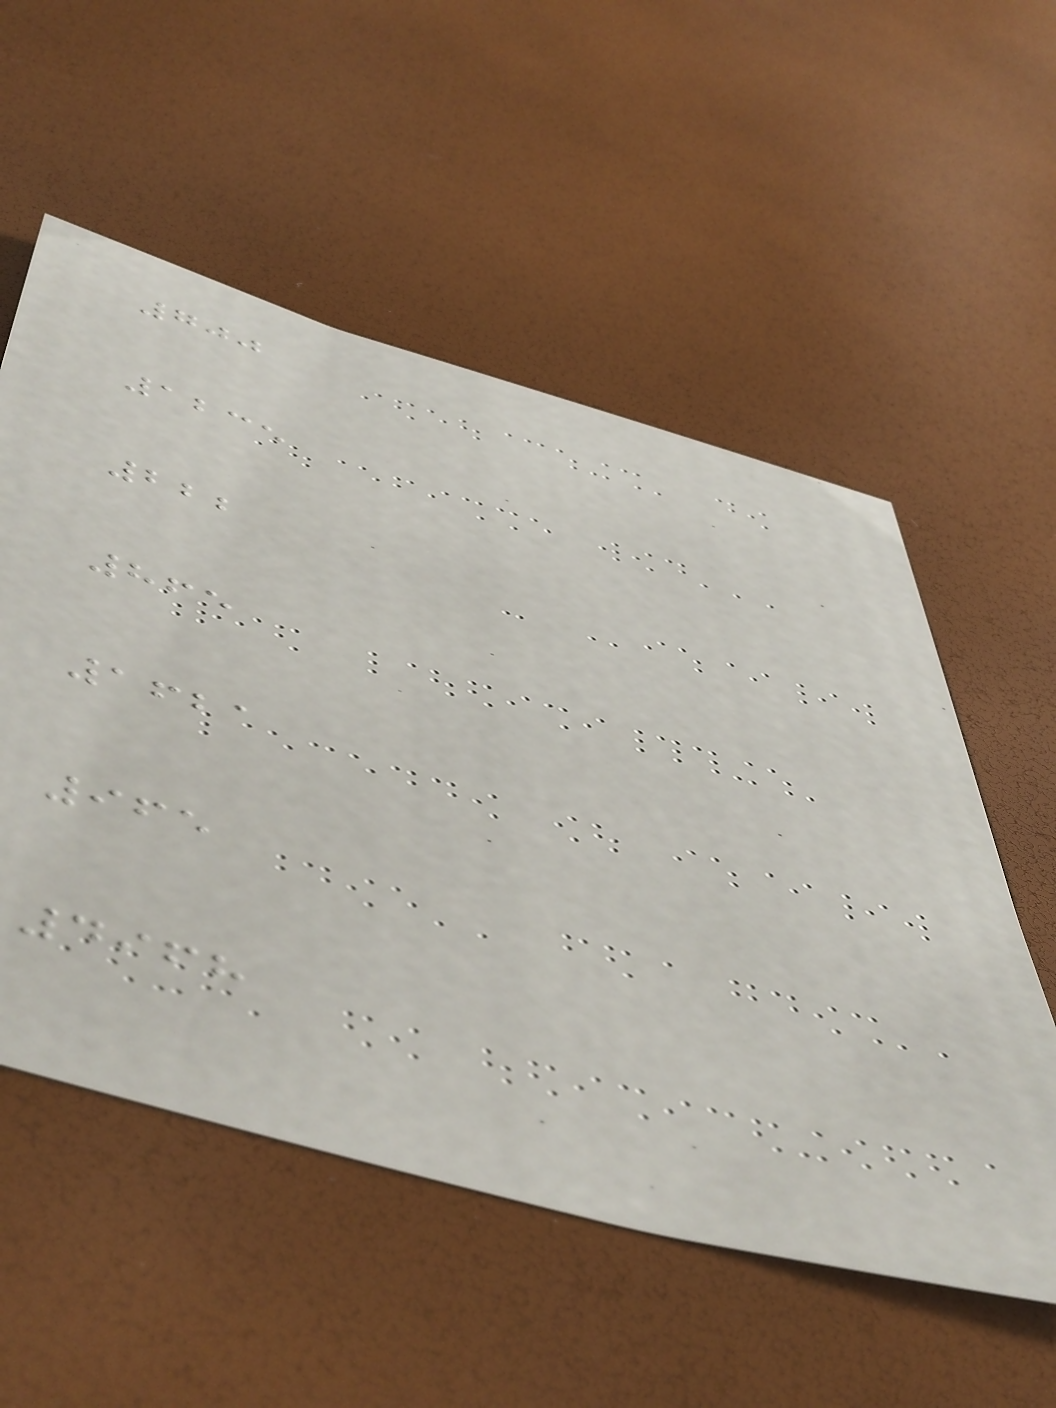700
1235
222
865
1621
965
4968
